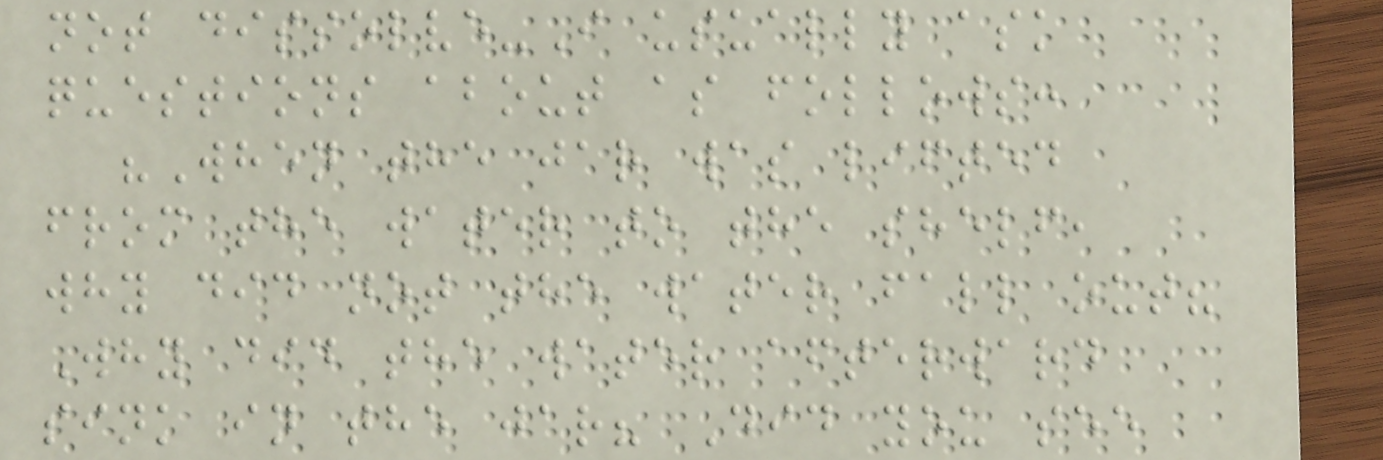not dissolve-I usually ask
questions about as follows:
"When the jar was lifted
from the water to the shelf,
why did not the water fall out?
Why did the water afterward
sink in the jar? Did you see
